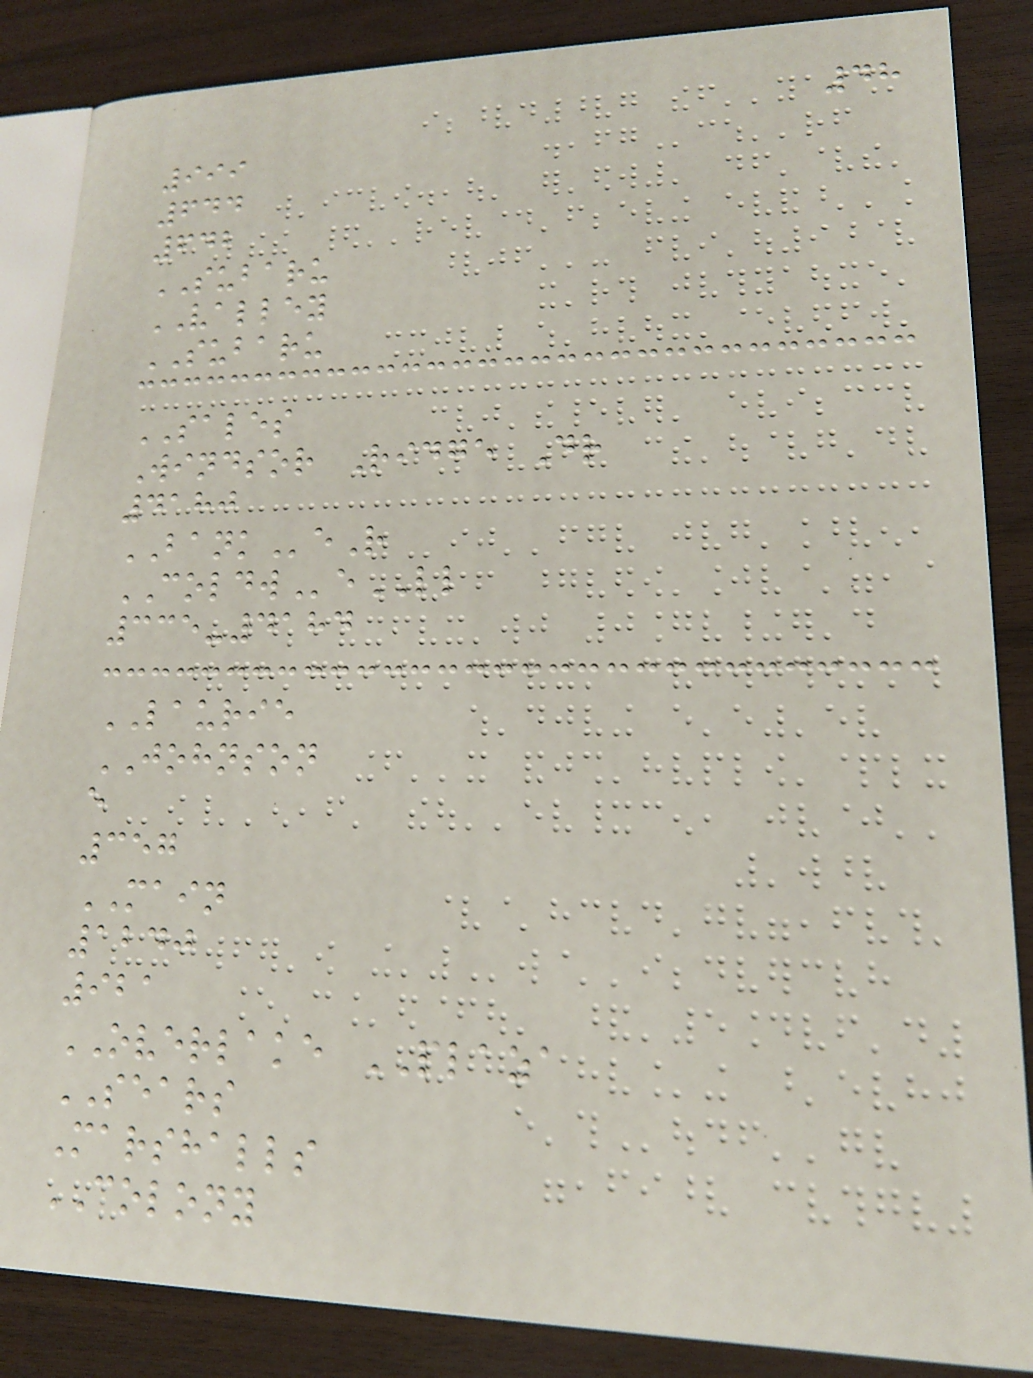48
999
644
642
SUBARU
VALLEY
SUBARU
SALES
Windsor Ridge Dr
4180
BANKeR
COLDWeLL
335-4184
LAURIE
JOHNSON
e
357
MAIN
1240
921
OVERLAKE PLAZA
SEARS
Marshalls
COLONY
